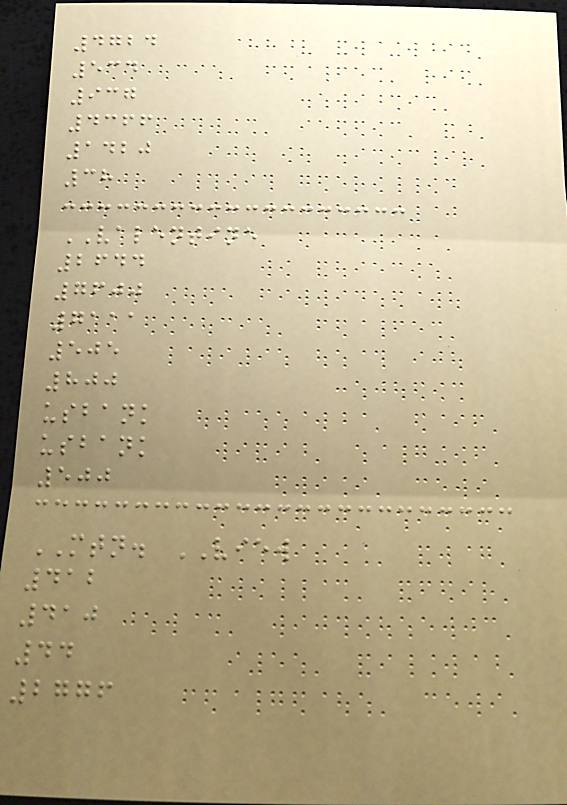4724
534
937
4366
1420
38
VALENTINE
2644
7600
7111
505
800
usbank
usbank
500
MTN. VIEW
412
410
44
2776
